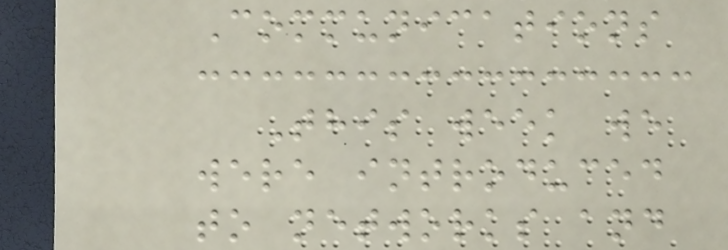Communications
This week we
were introduced
to networks and
